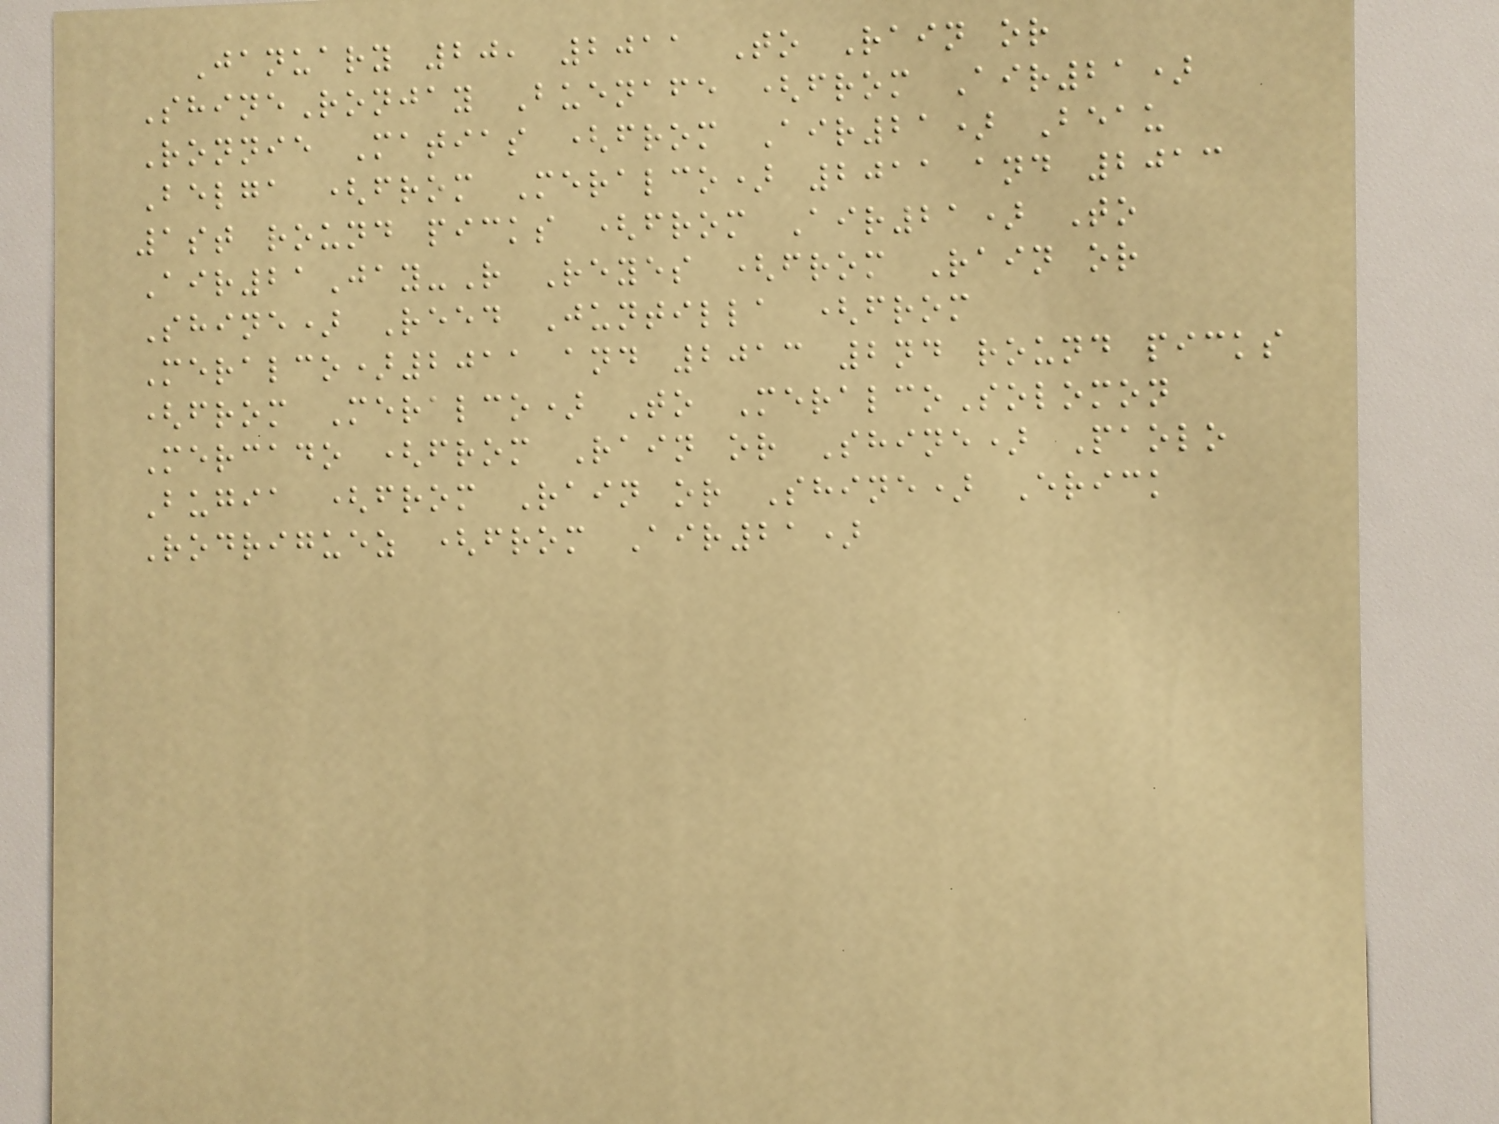January 20, 2011 To Rain or
ShineRonjay Buenafe (from Air21)
Ronnie Matias (from Air21) Beau
Belga (from Meralco) 2011 and 2013
1st round picks (from Air21) To
Air21Jay-R Reyes (from Rain or
Shine) Reed Juntilla (from
Meralco)2011 and 2013 2nd round picks
(from Meralco) To MeralcoSolomon
Mercado (from Rain or Shine) Paolo
Bugia (from Rain or Shine) Erick
Rodriguez (from Air21)
